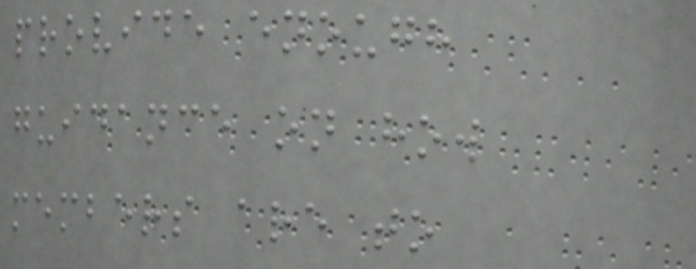provide enough
guidance on how
members are to
